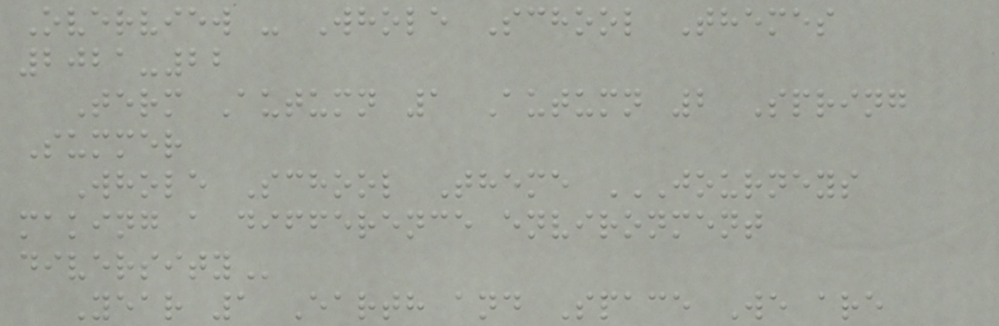Overview - Whole School Themes
2021-22
Term Autumn 1 Autumn 2 Spring
Summer
Whole School Theme JOURNEYS
MAKING A DIFFERENCE ENVIRONMENT
DIVERSITY
Year 1 Earth and Space We are
